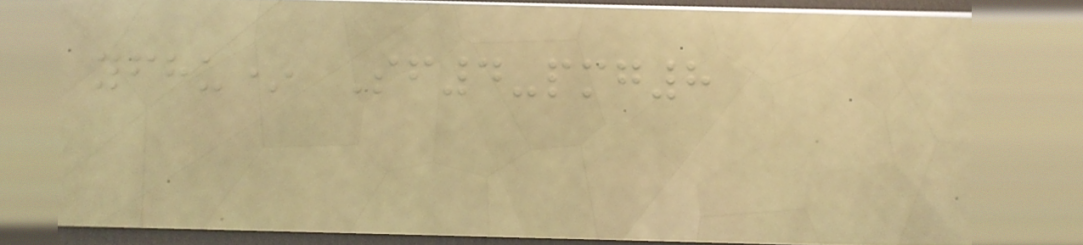yfhu* Sf4-pmg8
